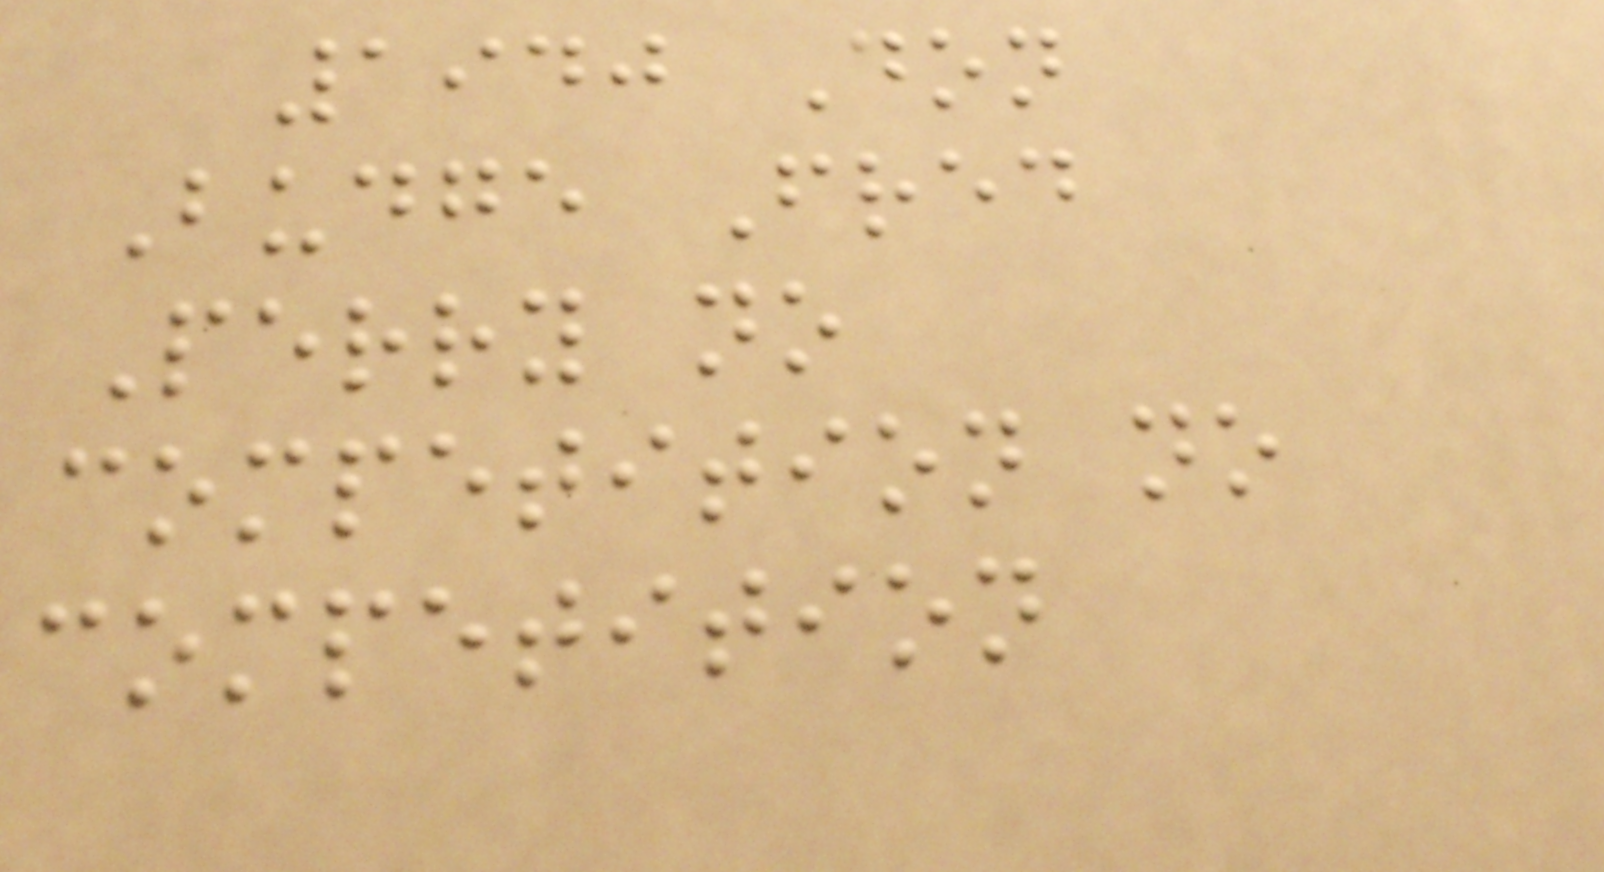1940 Don
Budge Fred
Perry no
competition no
competition
